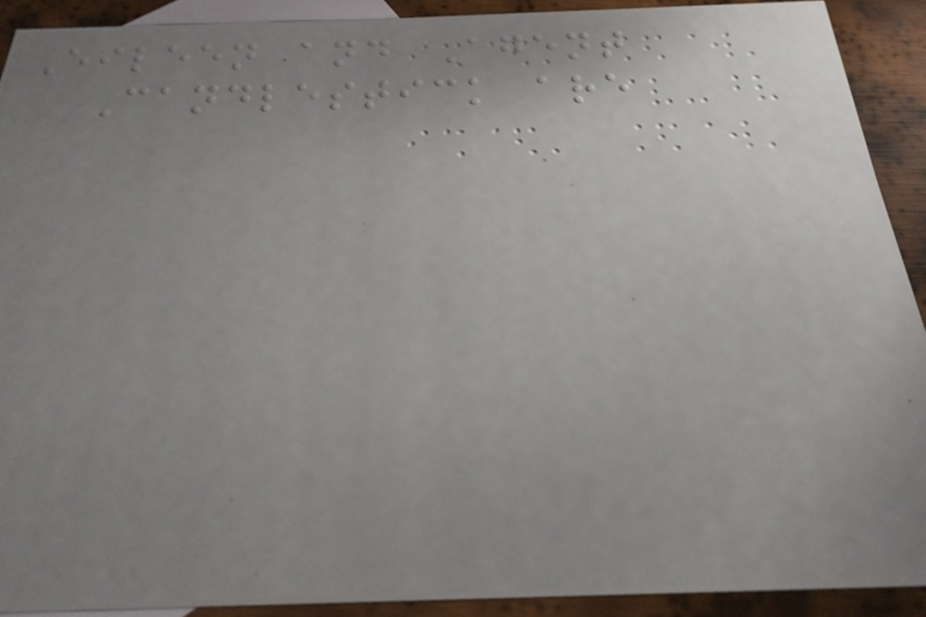Eileen and Agent
Candlestick are
